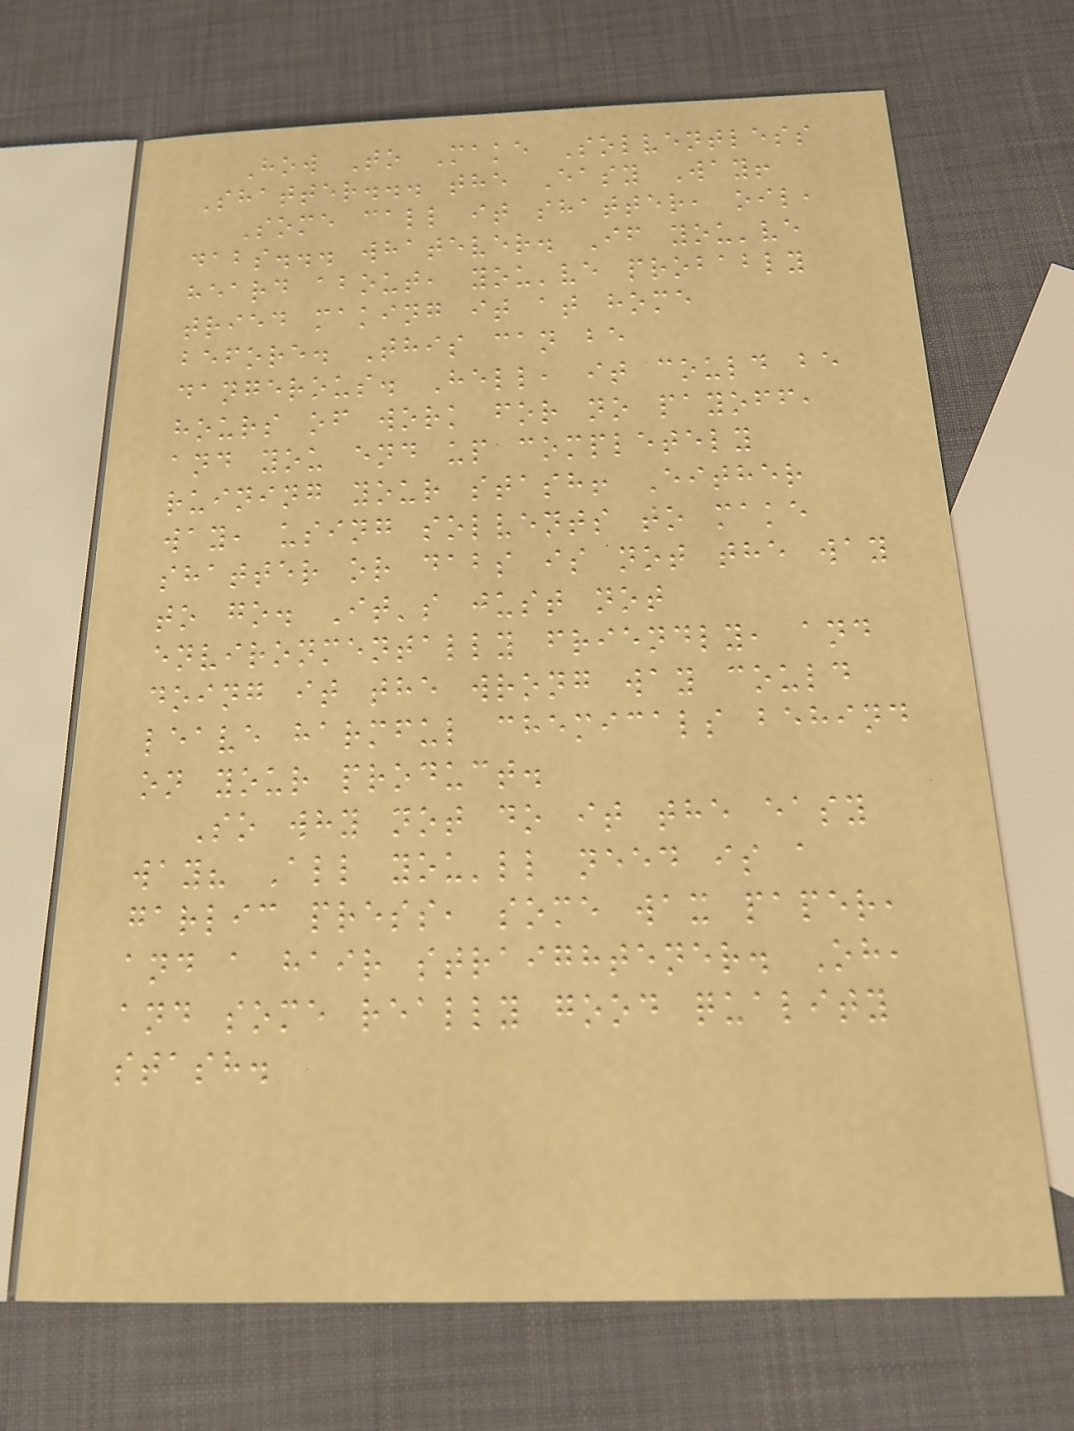How To Make Solventless
Shatter... the Easy Way!
Some call it shatter, oil,
dabs... whatever. If you've
heard about, you've probably
tried making it at home
before. This can be
dangerous. Hell, it could be
hours of work for no payoff,
and you end up completely
ruining your stash! Either
way, using solvents to make
shatter or dabs is not the way
to go. It's just not
environmentally friendly, and
doing it the wrong way could
leave harmful chemicals behind
on your product.
So why not do it the easy
way? All you'll need is a
garlic press, some wax paper,
and a hair straightener. Oh,
and some really good quality
stash.
